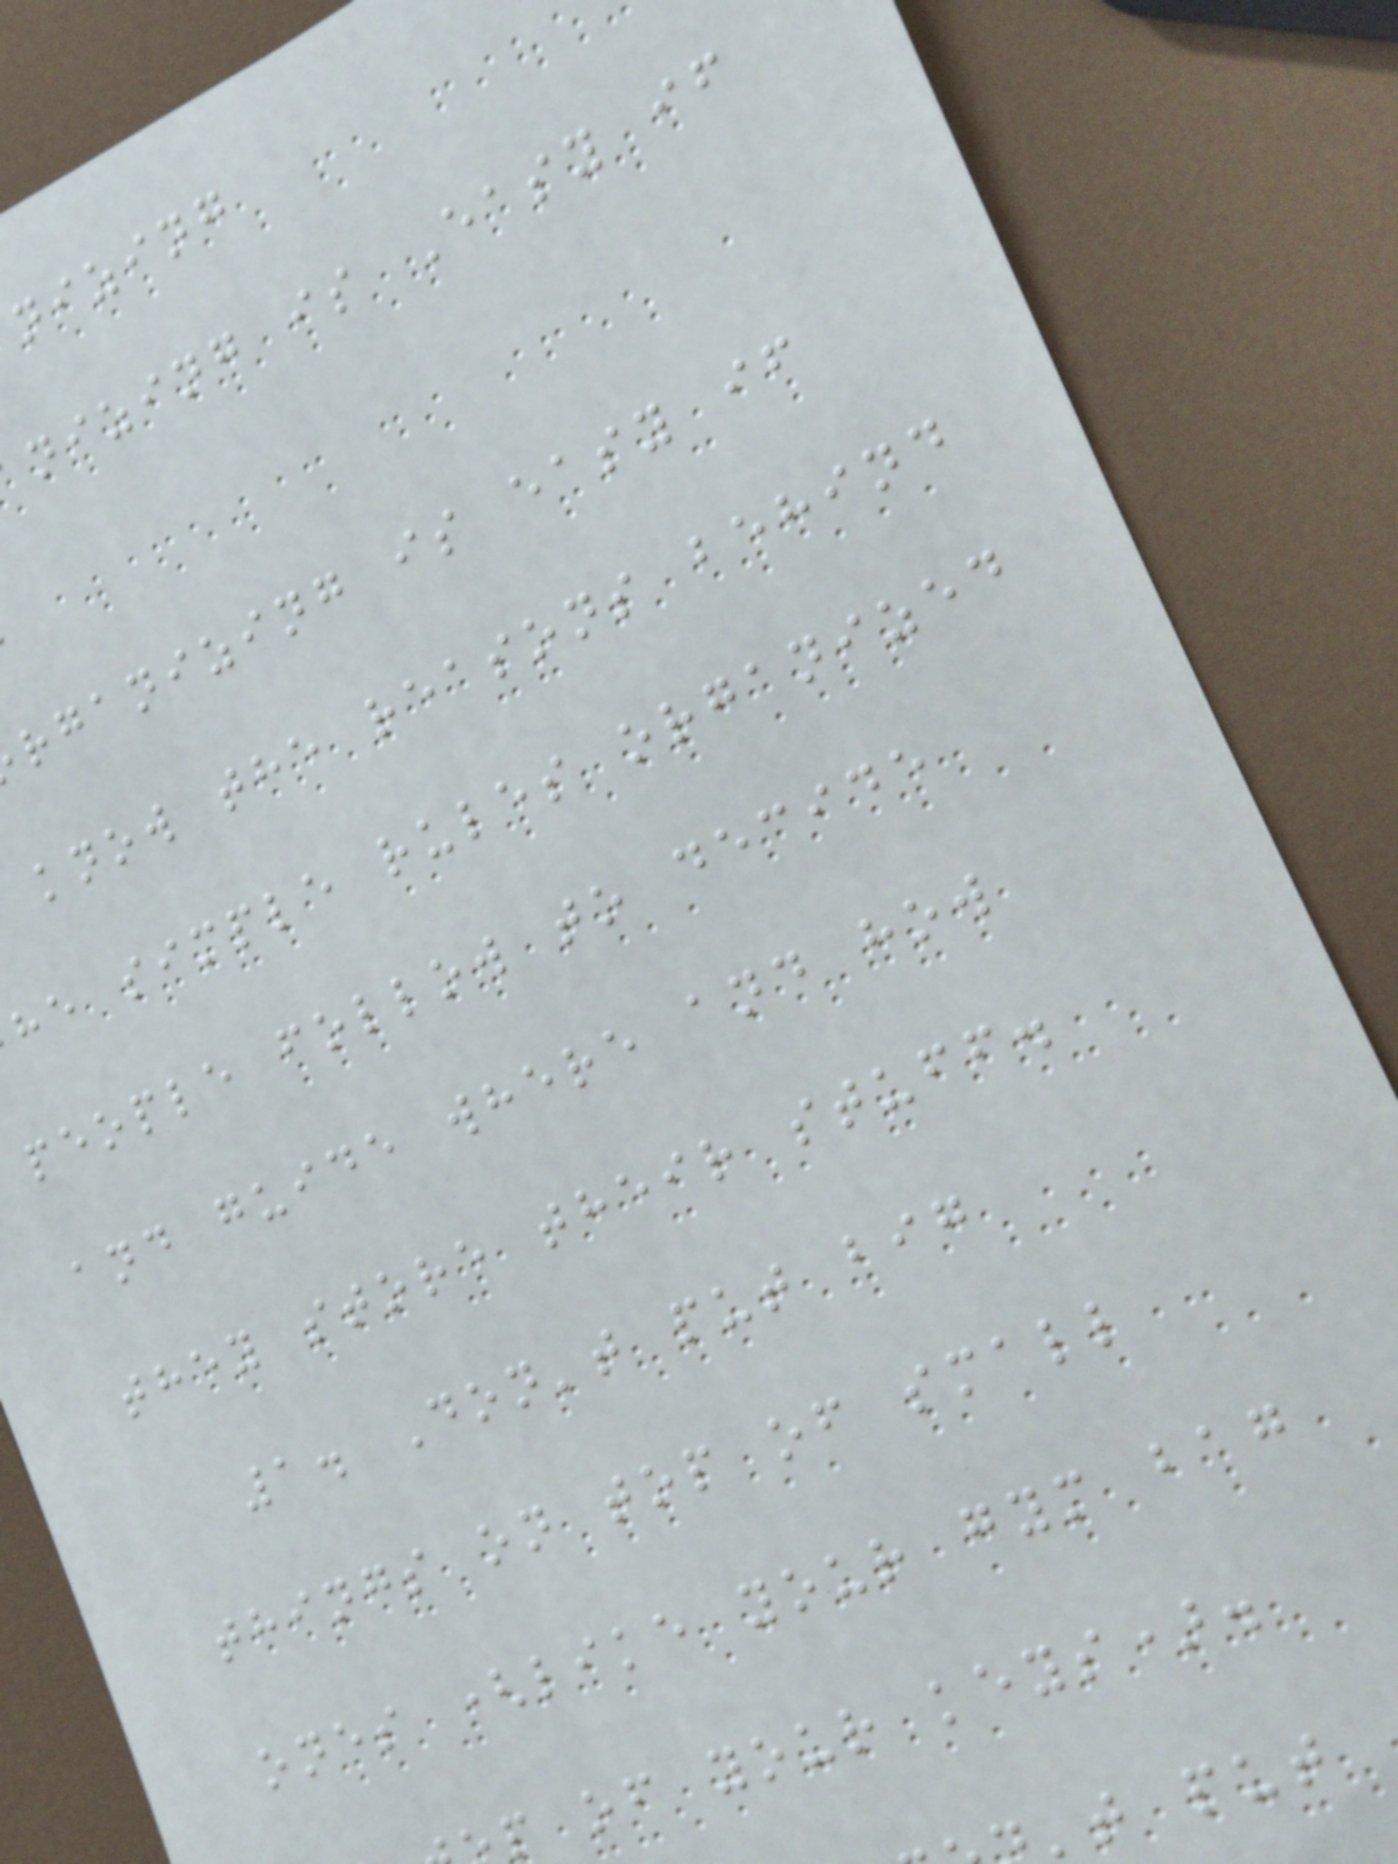nizing
nizing is Easy if
rganizing is easy if
know the reasons behind
he simple rules organized
people follow to decide
and guide where and how
they store their stuff.
1. Don't put big
things on top of small
ones (like your gym bag
p of your keys).
't put
